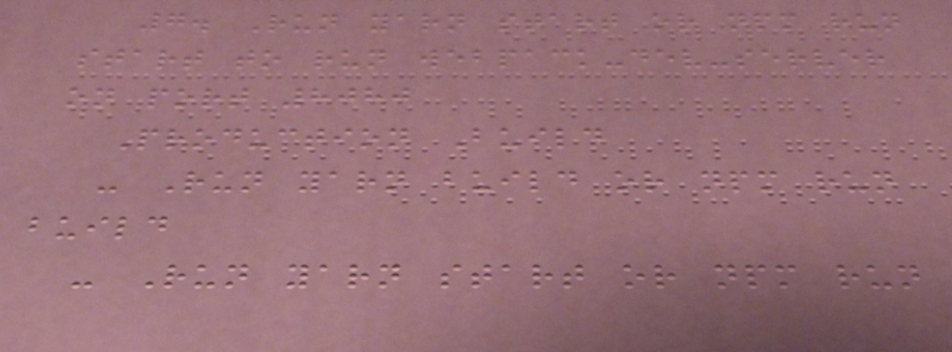7. Run yarn start or npm run
start to run webpack-dev-server
on port 8080
Production Build
- Run yarn build or npm run
build
- Run yarn start or npm run
